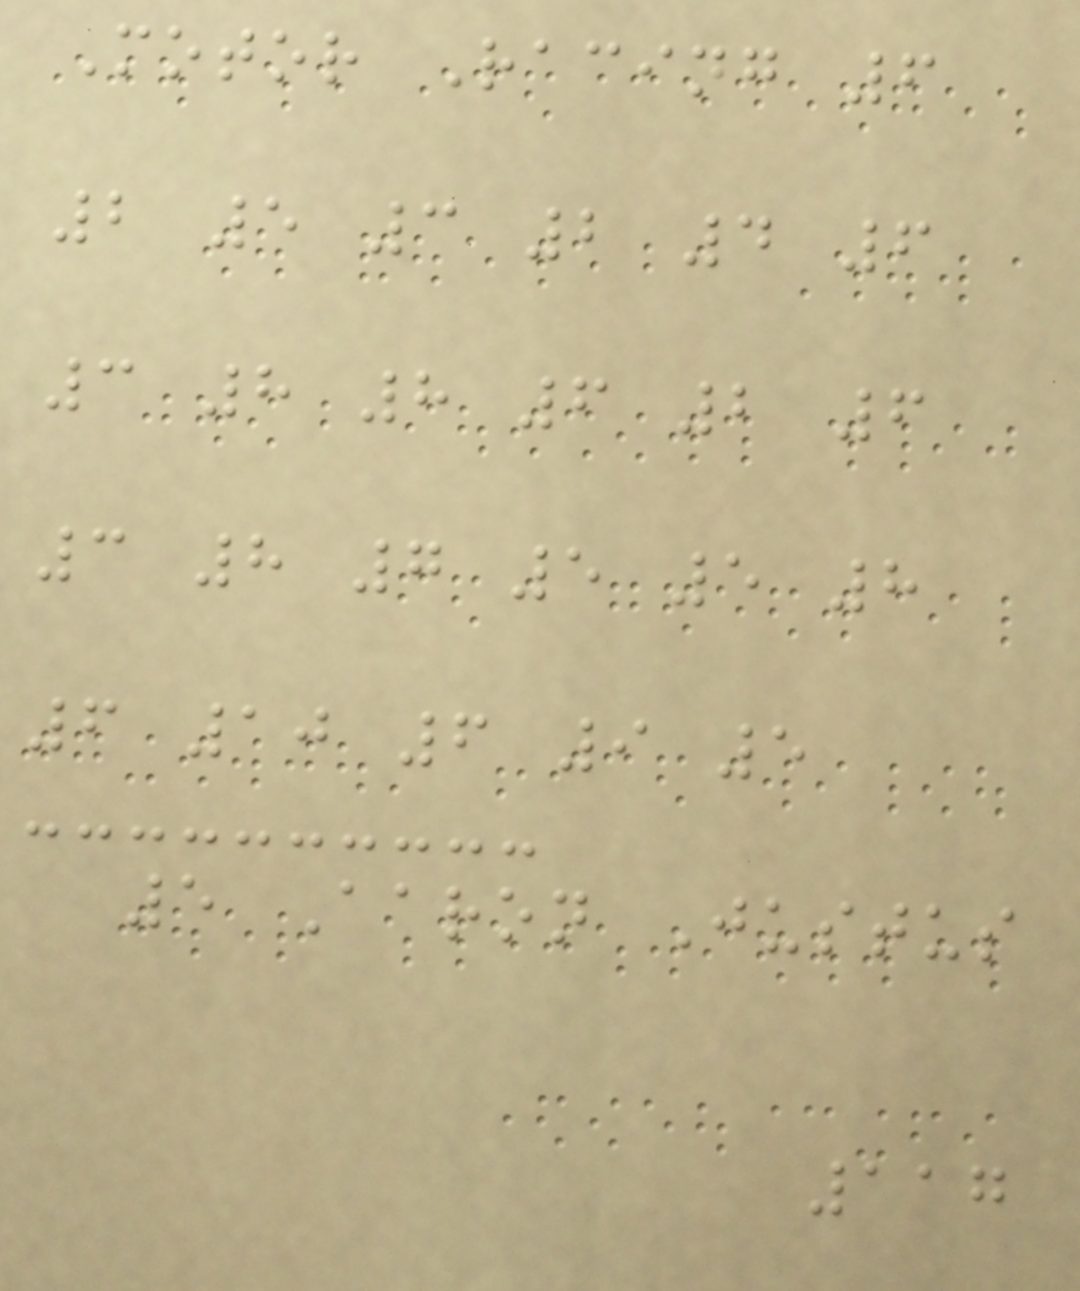Motor Racing 6
2 5 3 2 4 6
3 8 8 6 2 6
3 8 7 5 5 8
6 10 6 9 5
5 Aaron Justus
117
